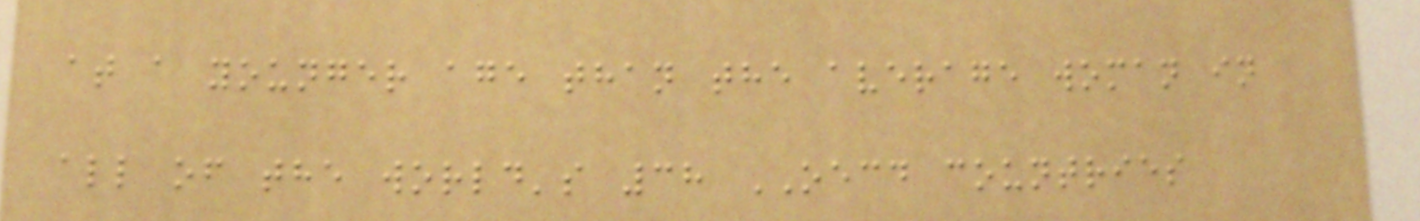at a younger age than the average woman in
all of the world's 38 OECD countries
